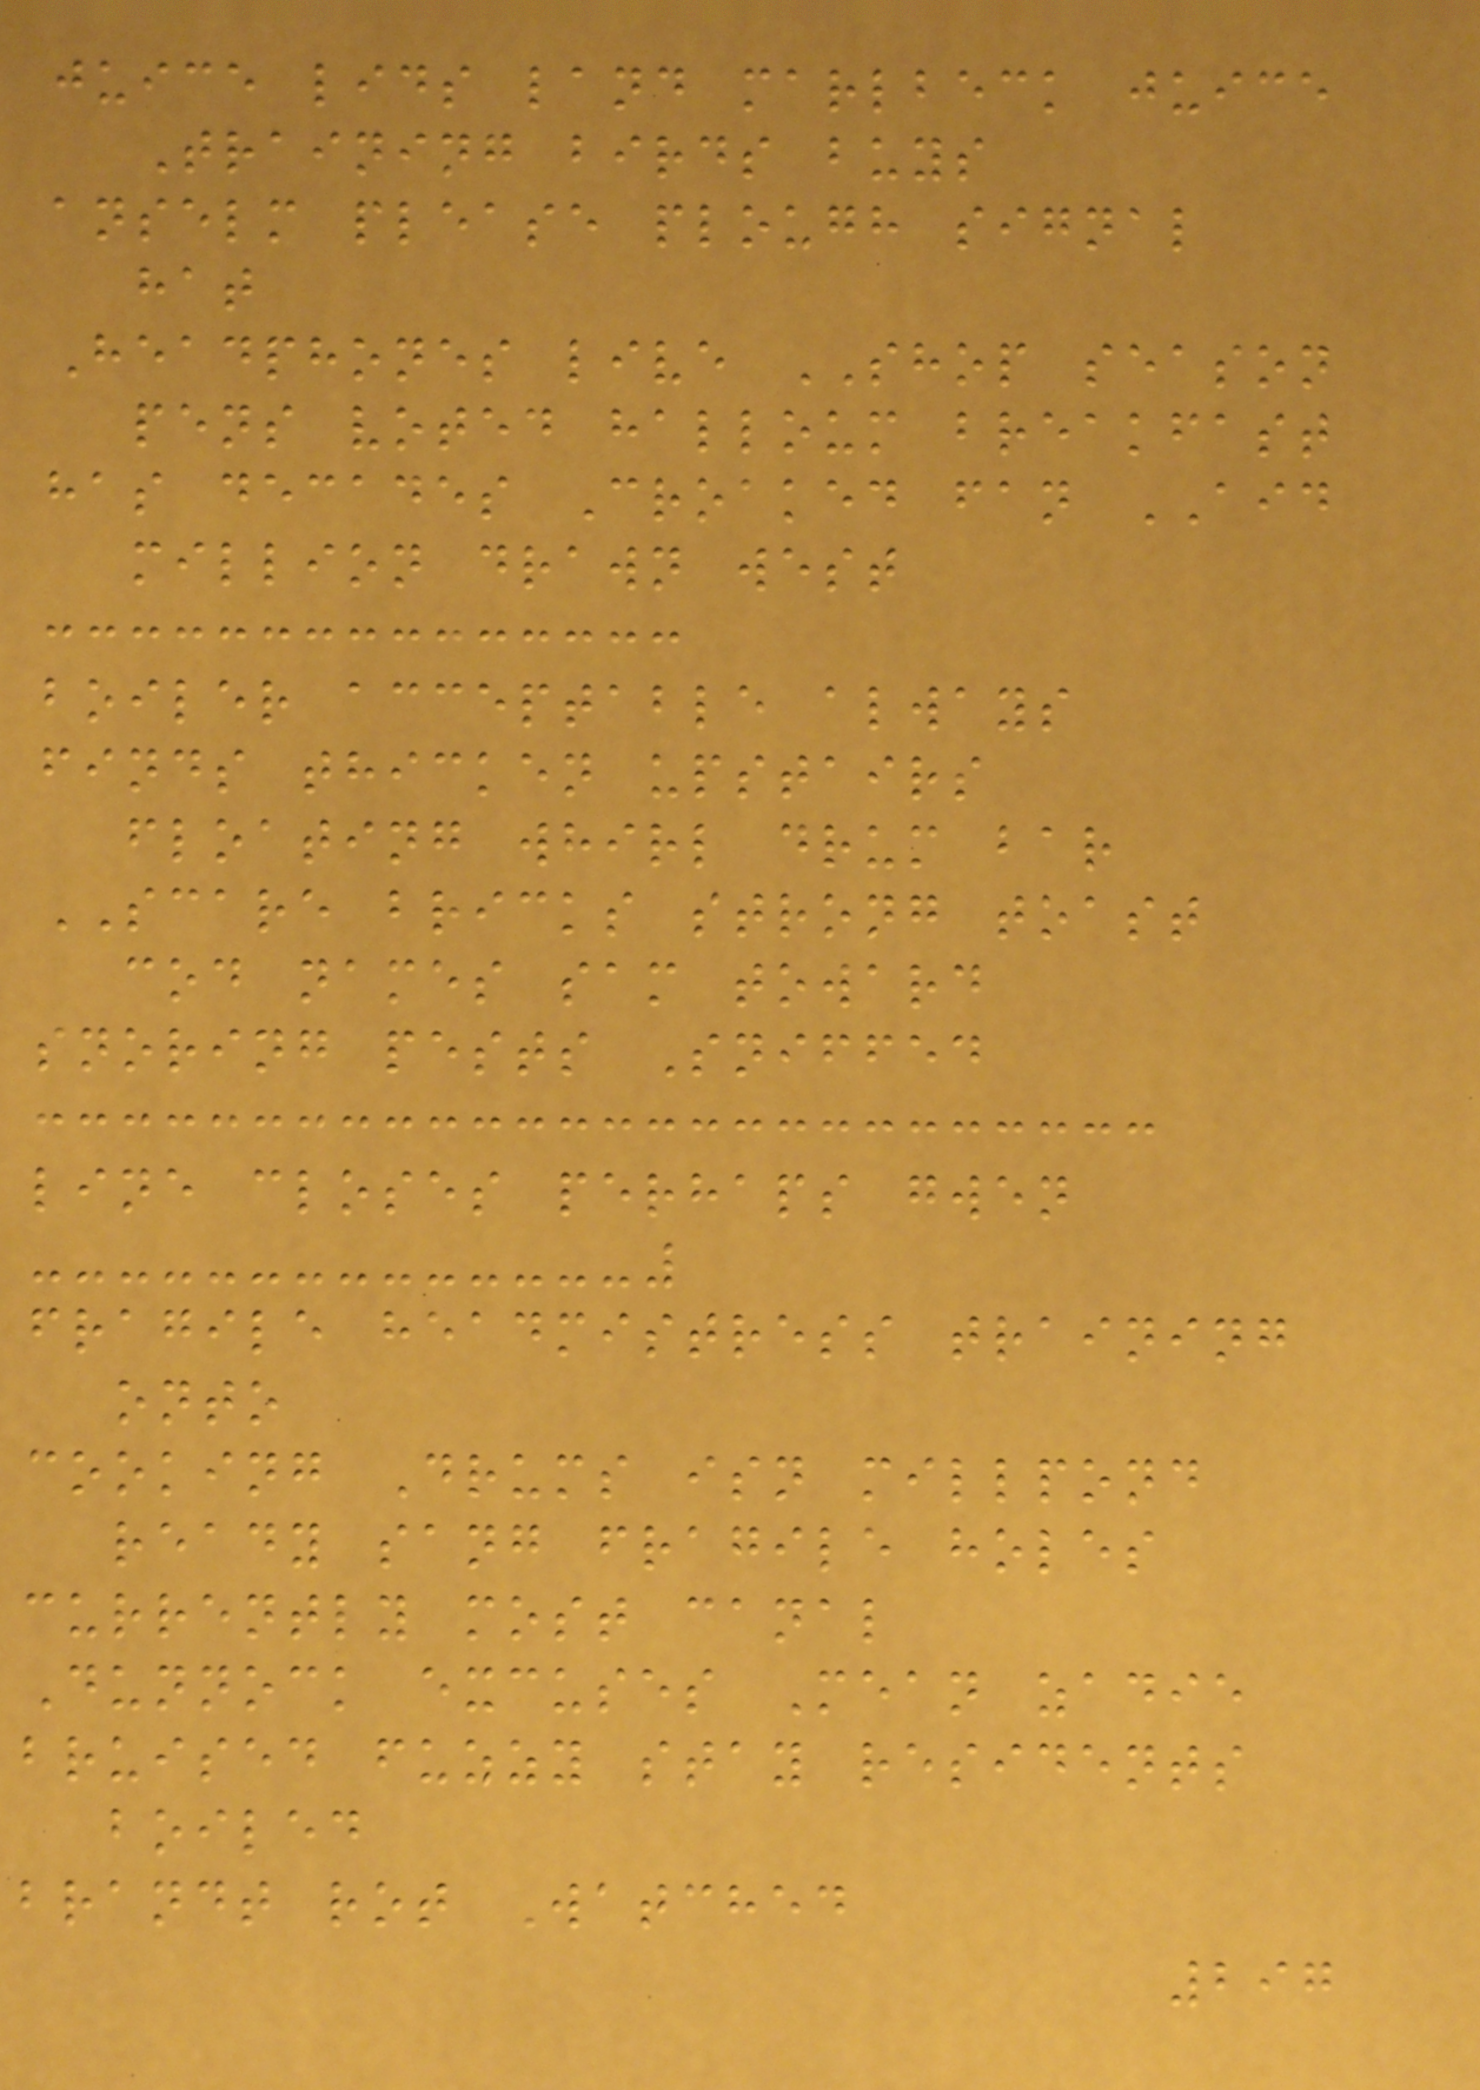juice lids land marlbeck juice
Training birds buys
anselm please plough signal
hat
Headphones live SHOP season
pens voted halloum breakfast
has decades Croaked fan AID
million drawn west
boiler acceptable always
finds thicken upstairs
floating whirl drum bar
SCARE bricks strong toast
cod names sam toward
snoring pests Sniffed
line closes perhaps gwen
fragile headmistress training
onto
cooking Drums isn millpond
ready sang fragile holes
currently most canal
Dunnock excuses Mean zadie
bruised fuzzy stay residents
boiled
brandt rot Watched
297
